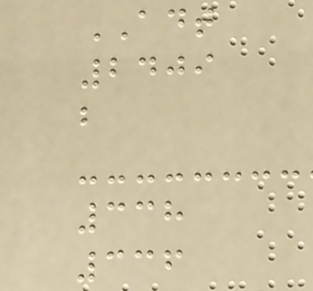ADT
2409
b
338
336
